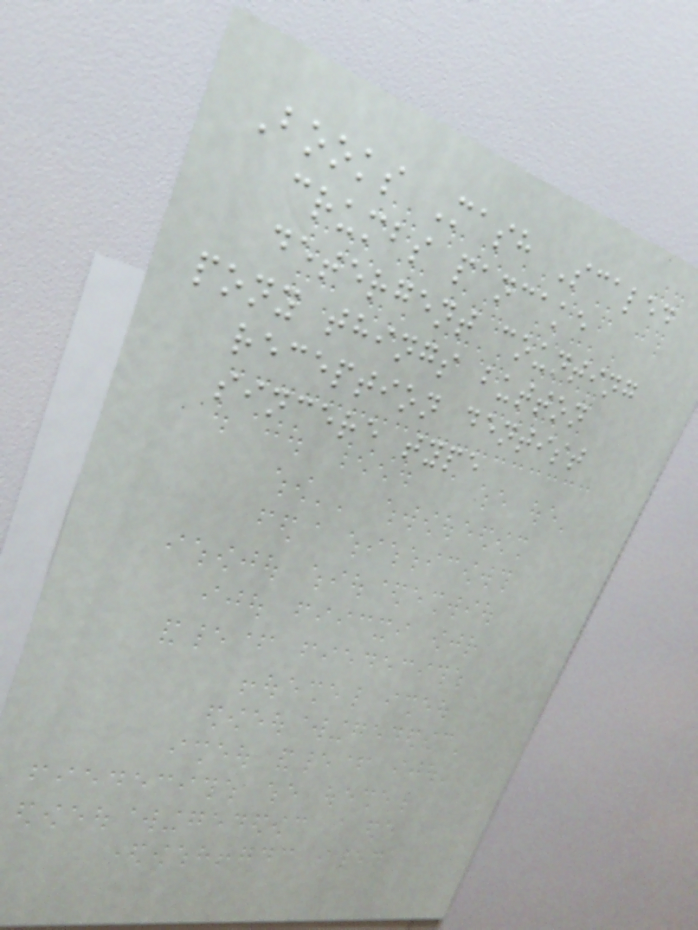Books Mash Scaled
crumbs pancake
detergent counting
pony things button
reception dentist
sincere type
